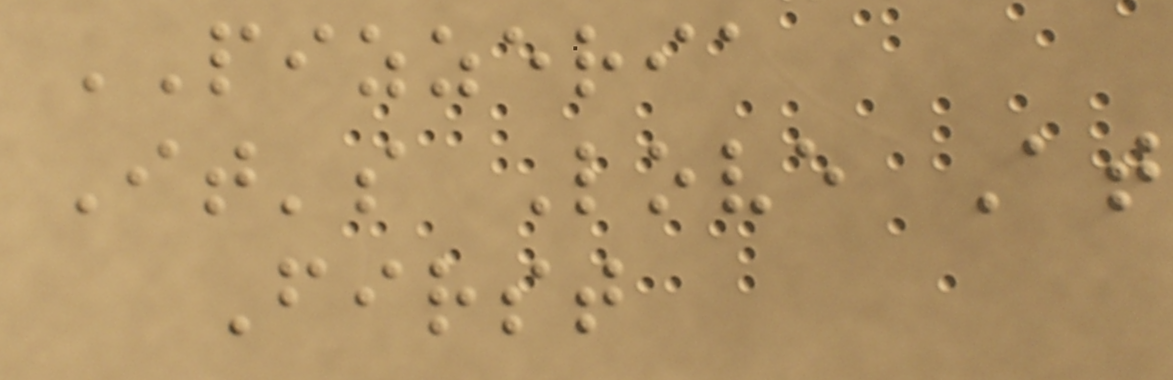PIZZERIA
It's Love At
First
